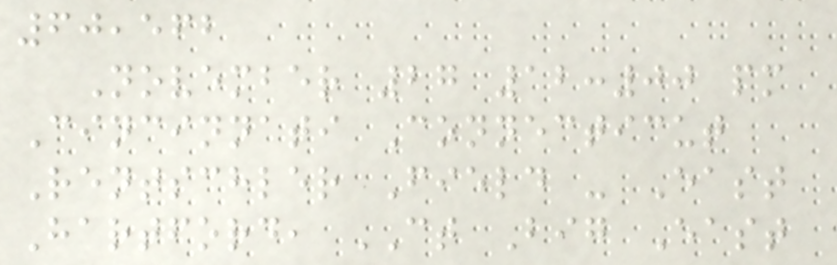60,562
November 27 12:00 pm
Cincinnati Connecticut
Rentschler Field - East
Hartford, CT Big East
